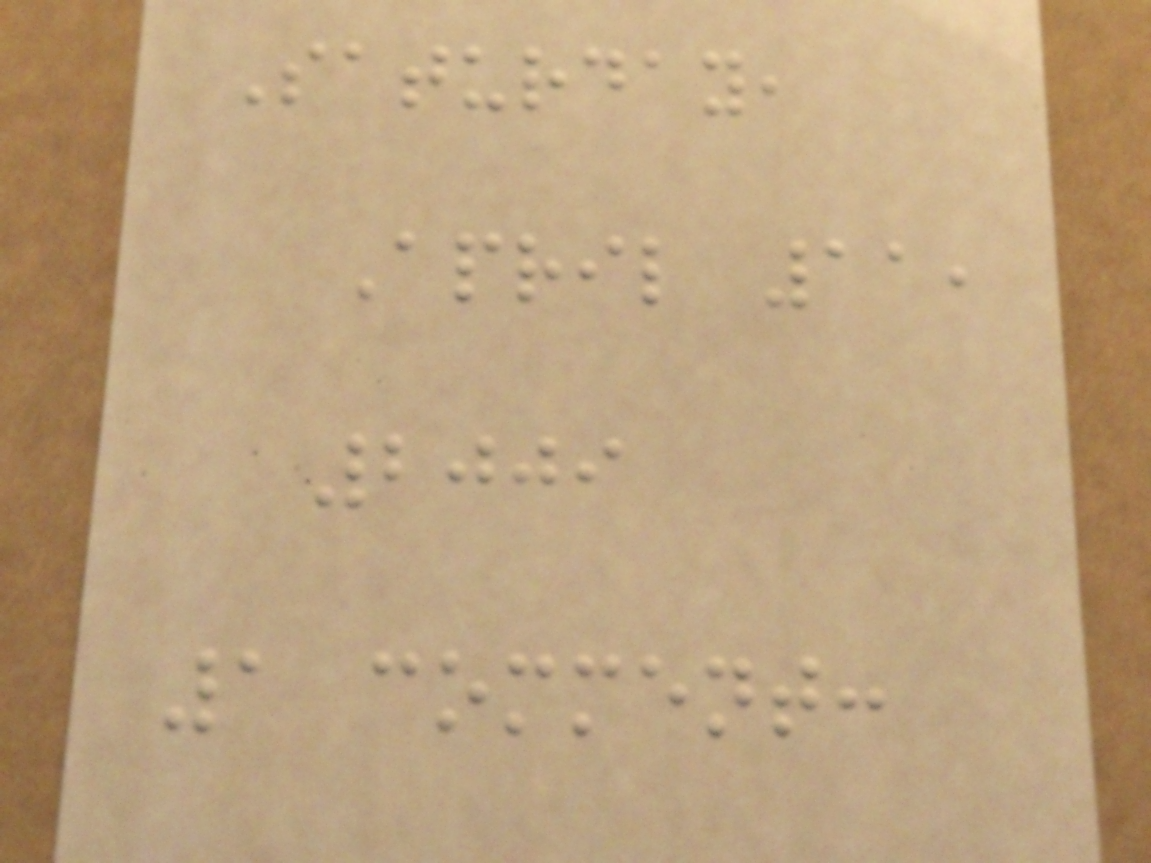Saturday,
April 11,
2009
1 comment:
